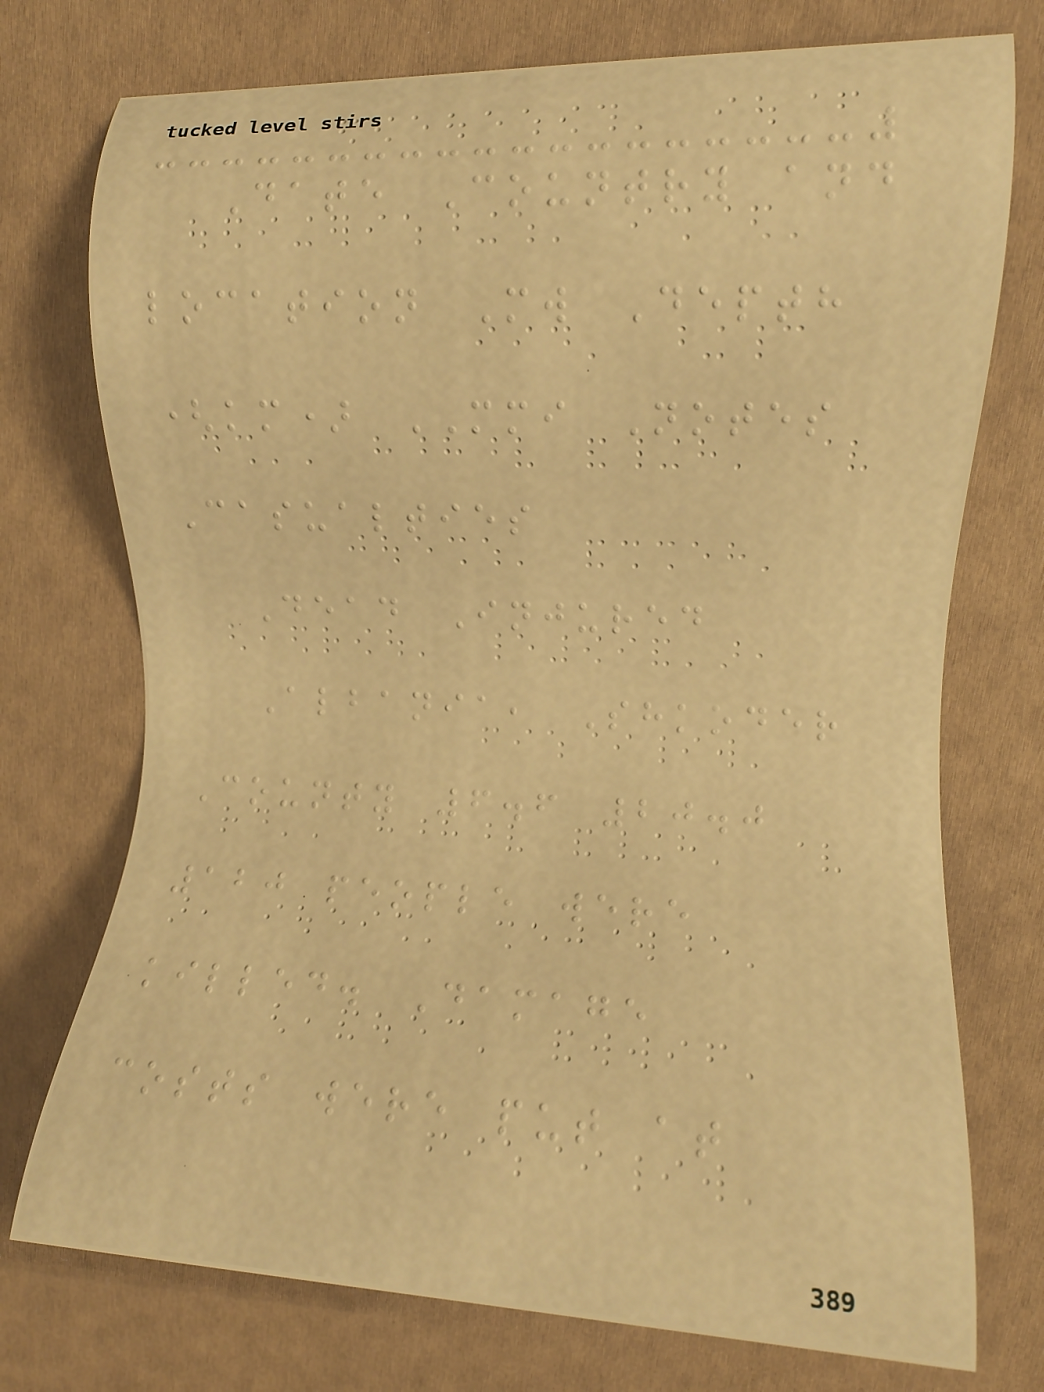Date Country and
location Mw Depth
(km) MMI Notes
Casualties
Dead Injured
Albania, Shkoder
County 6.6 20.0
120 people were
killed. Damage
costs were put at
